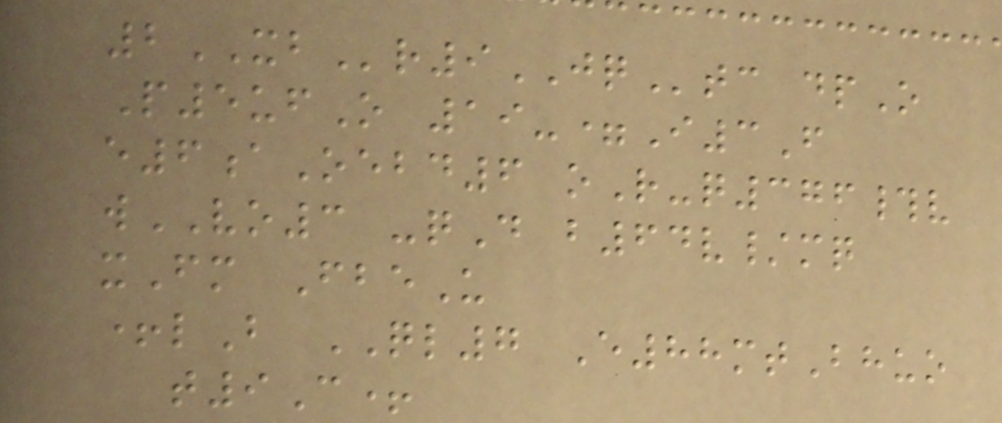2XBr9JQtc dpO
P5ufO 19-=I3F
e6aOebd6 oR-q376#v
wVO3 -qD b64v/mq
xFm FbeU
+lB QL7 E88mtBhuo
t9C+
